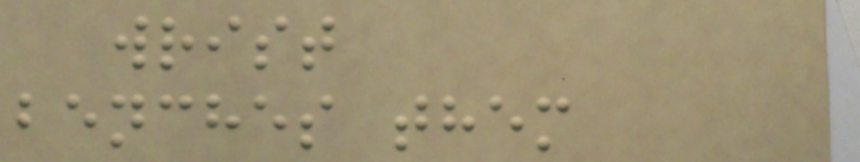wrist
benches them
